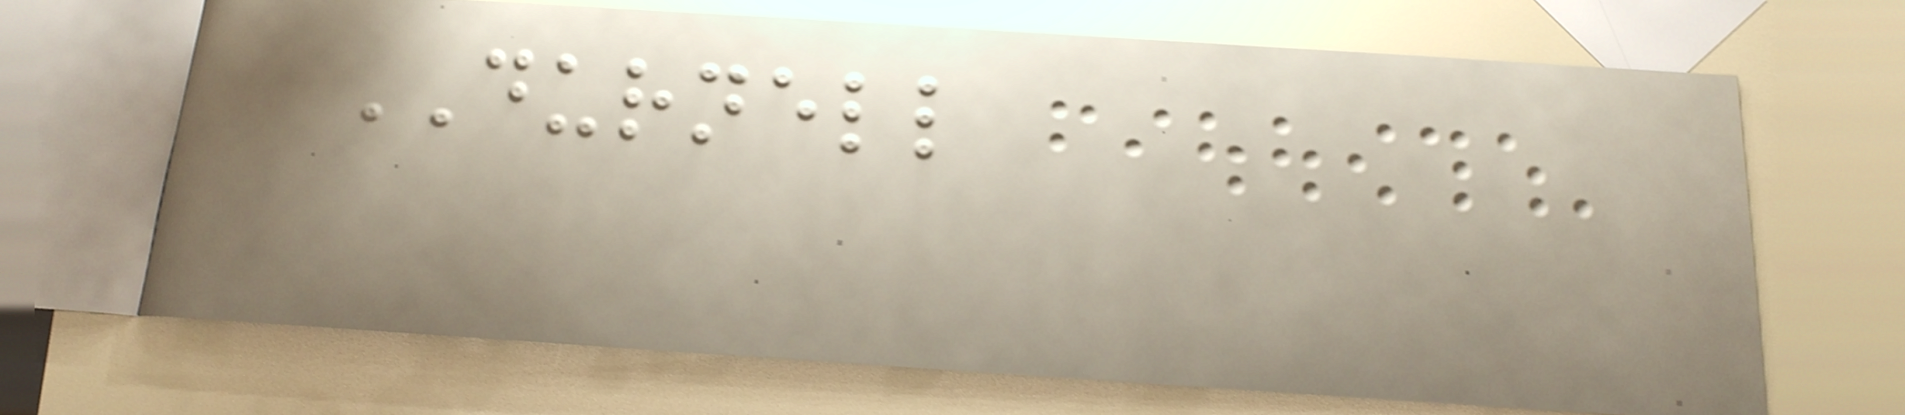DURNELL
